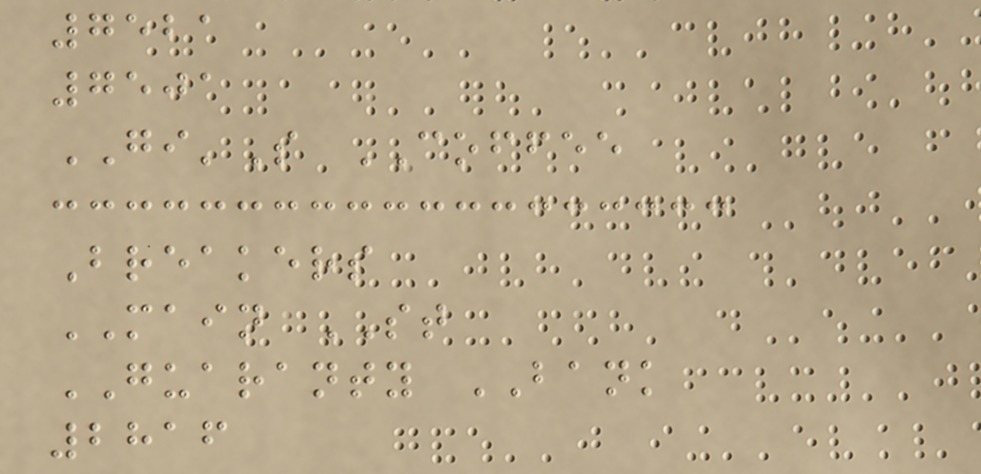7521
7501
GI'S COFFEE
Breakers
MAIN ST
GUARANTY BANK
2816
